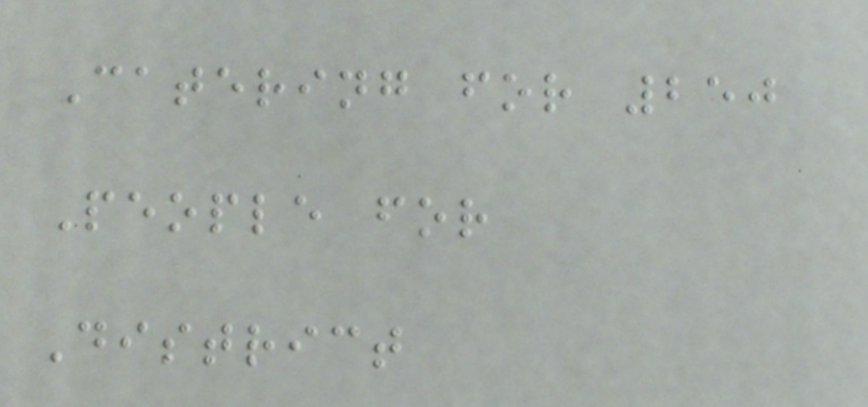Catering for 250
People for
District
